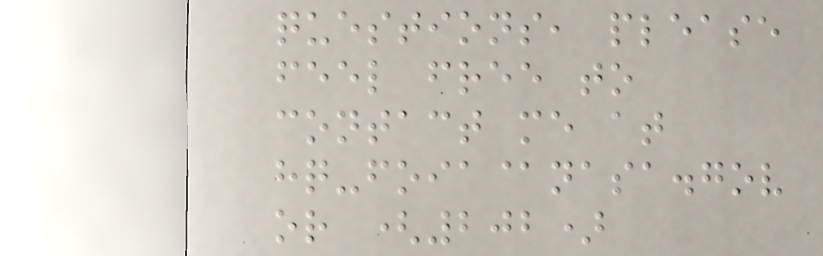questions, please
feel free to
contact me at
hq-foia@nasa.gov
or (202)
